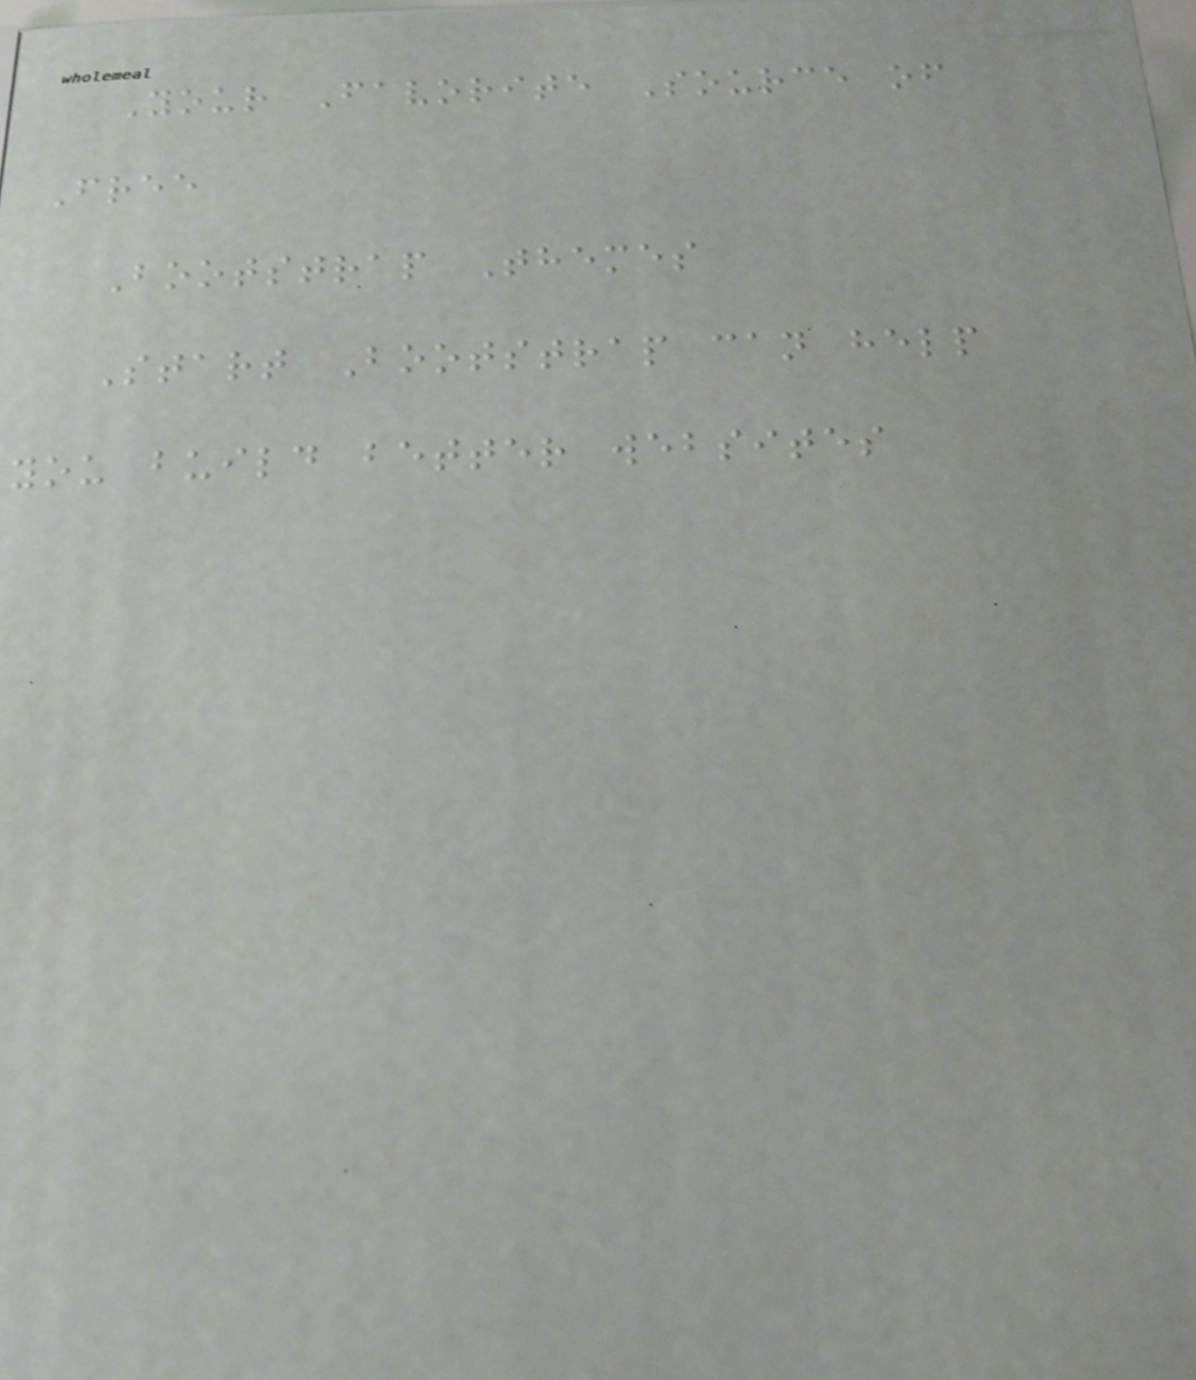Your Favorite Source of
Free
Bootstrap Themes
Start Bootstrap can help
you build better websites
